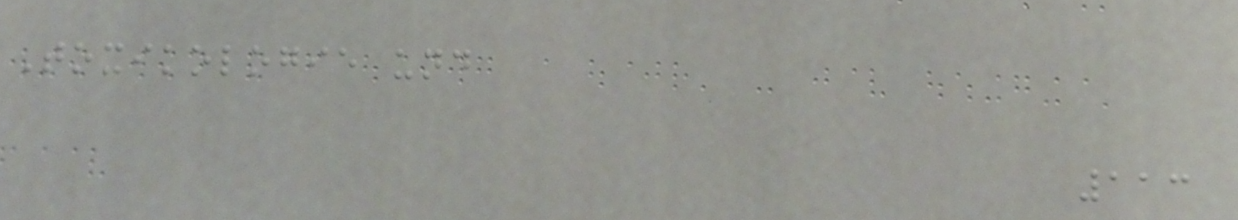Toxikologie und
113
